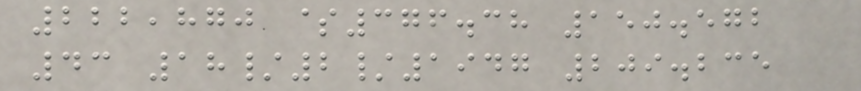222,870 $376.38 150.572
43 18/2/1947 209.235
